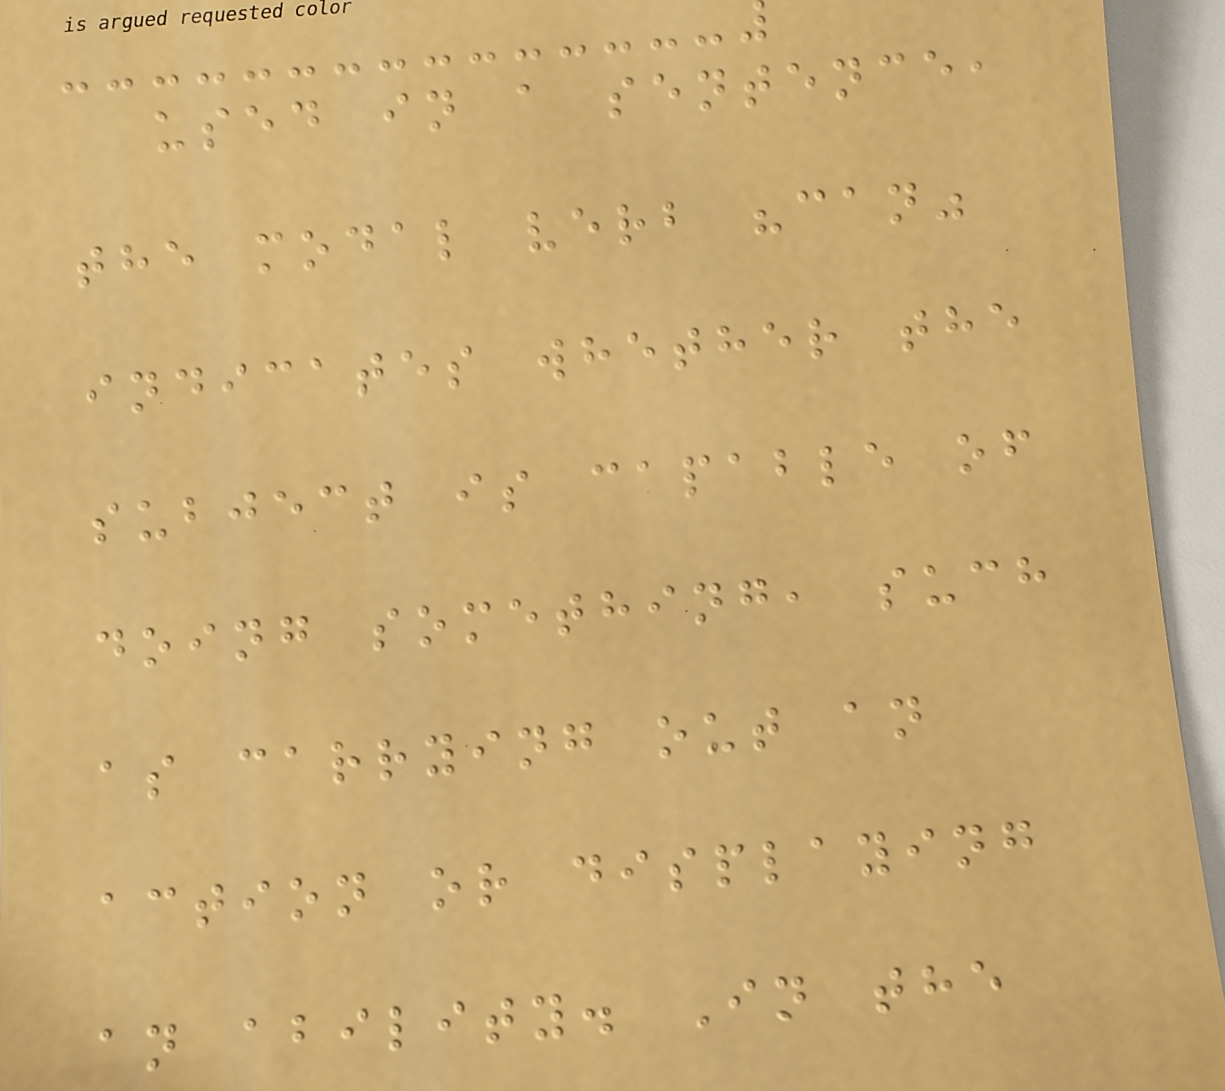used in a sentence,
the modal verb "can"
indicates whether the
subject is capable of
doing something, such
as carrying out an
action or displaying
an ability. In the
